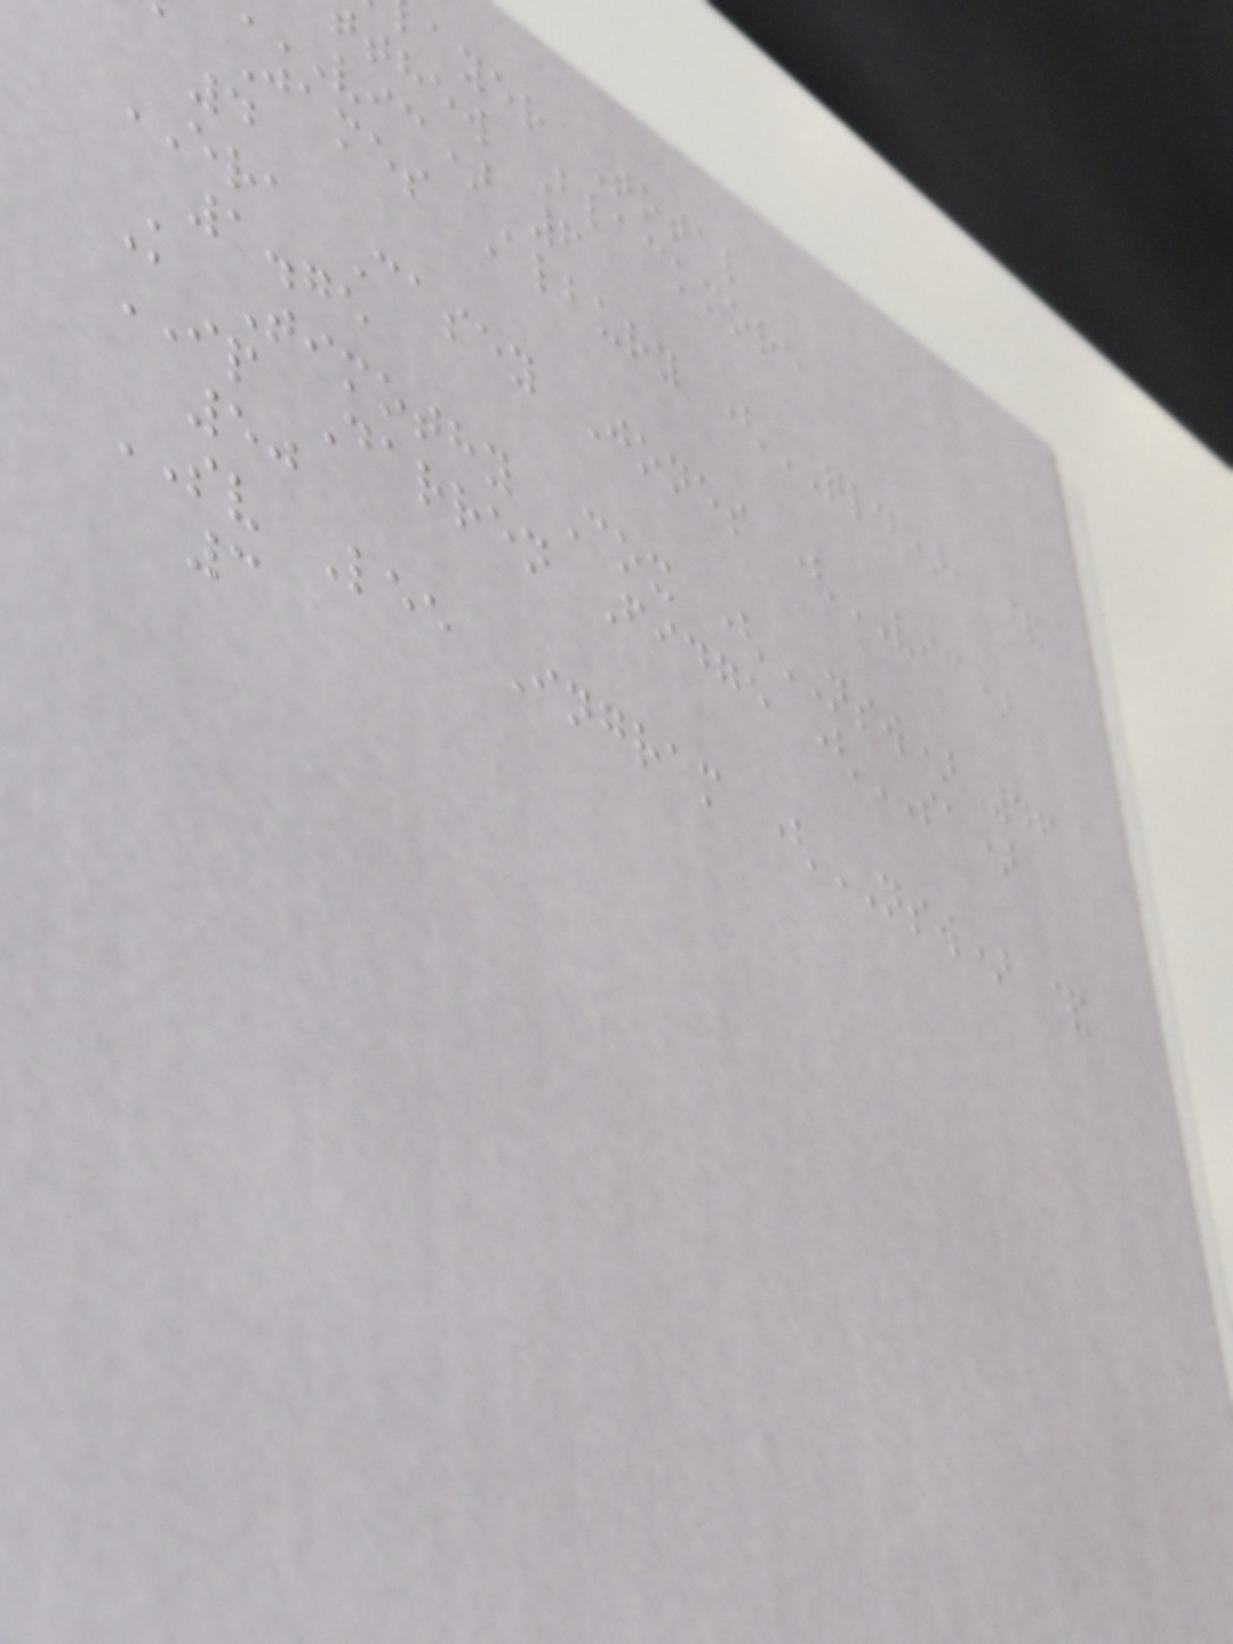ayer Total
thew Blackmore
vic) 6
James Albury (QLD), &
4
ERA Casey Jones (VIC)
1.75
K Timothy Cox (NSW) 46
IP Darren Fidge (SA)
50
SV Lee Ingram (NSW) &
3
